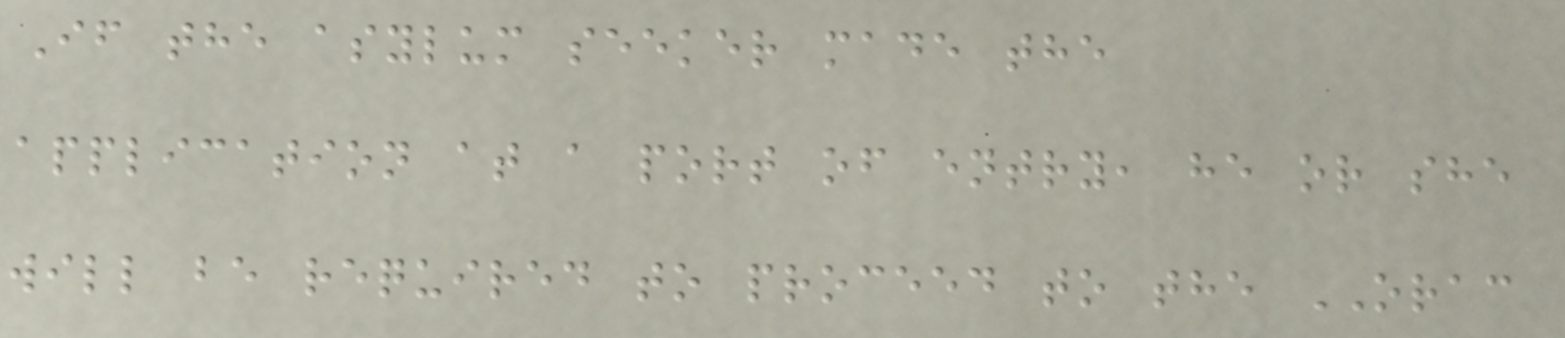If the asylum seeker made the
application at a port of entry, he or she
will be required to proceed to the ORAC
